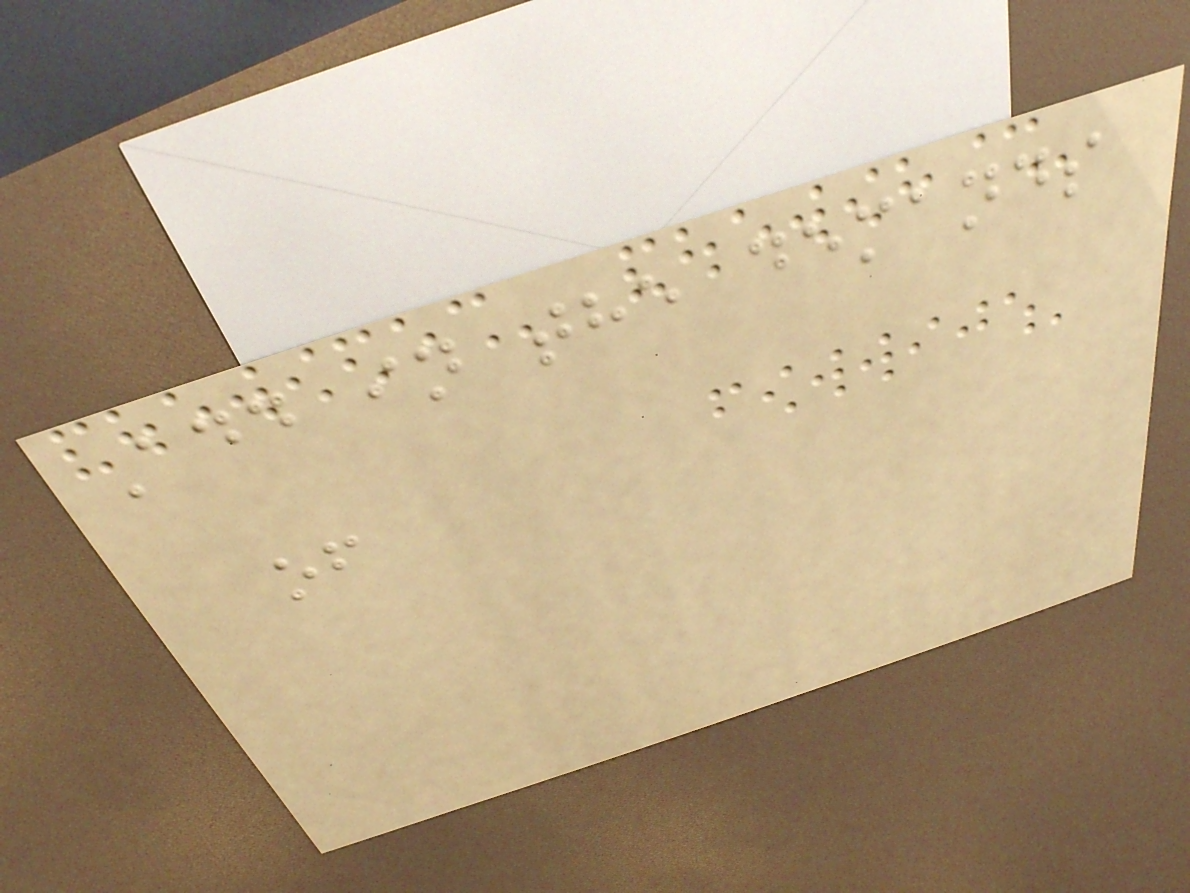Add in the demands
of
